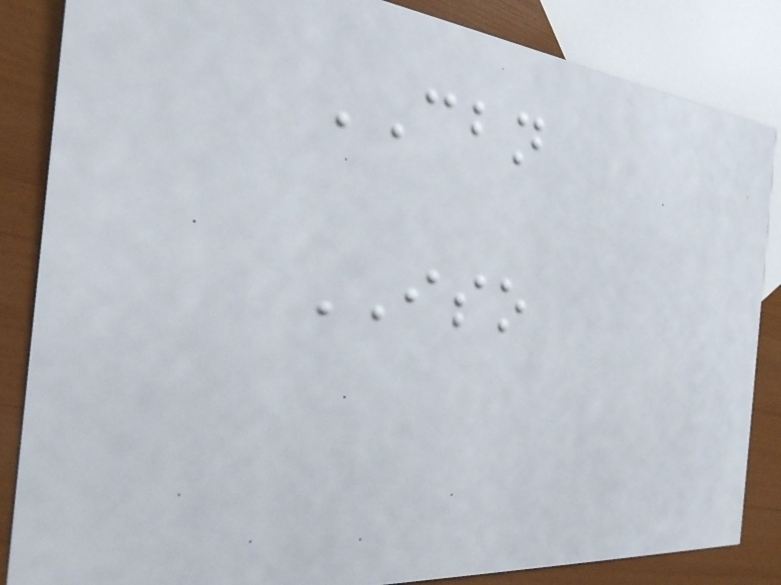CBN
ISO
